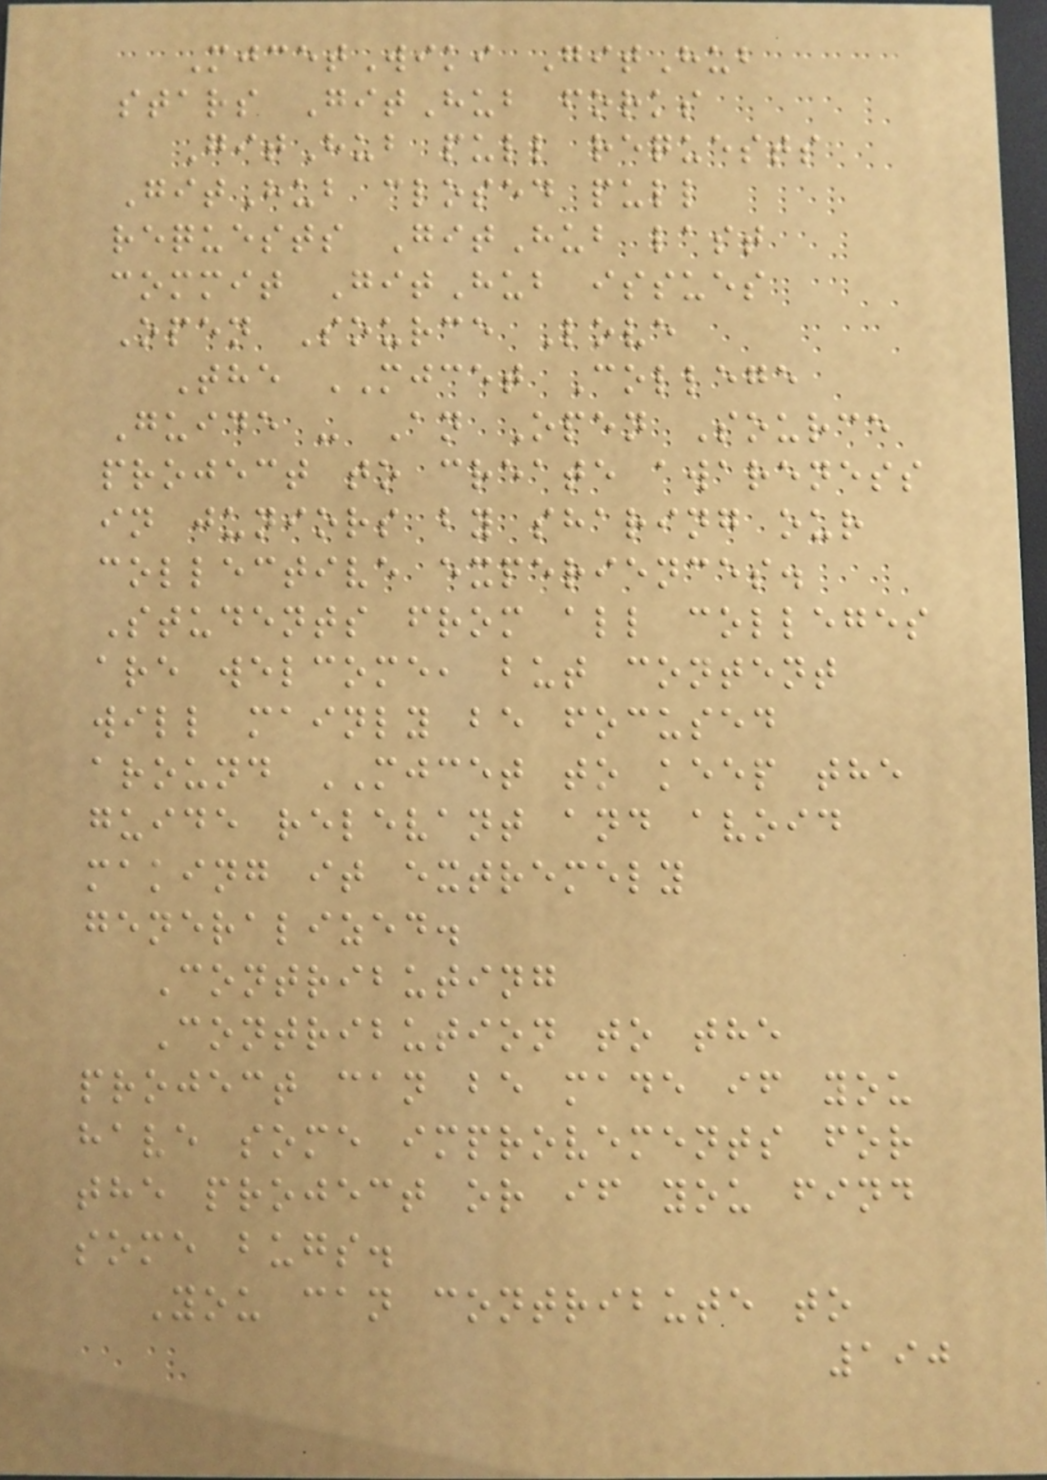MjcetWiki GitHub
stars GitHub forks
GitHub pull requests
GitHub closed pull
requests GitHub last
commit GitHub issues
Open Source Love
The MJCET College
Guide - An Open Source
project to create awareness
in juniors by sharing our
collective experiences.
Students from all colleges
are welcome, but content
will mainly be focused
around MJCET to keep the
guide relevant and avoid
making it extremely
generalized.
Contributing
Contribution to the
project can be made if you
have some improvements for
the project or if you find
some bugs.
You can contribute to
190
